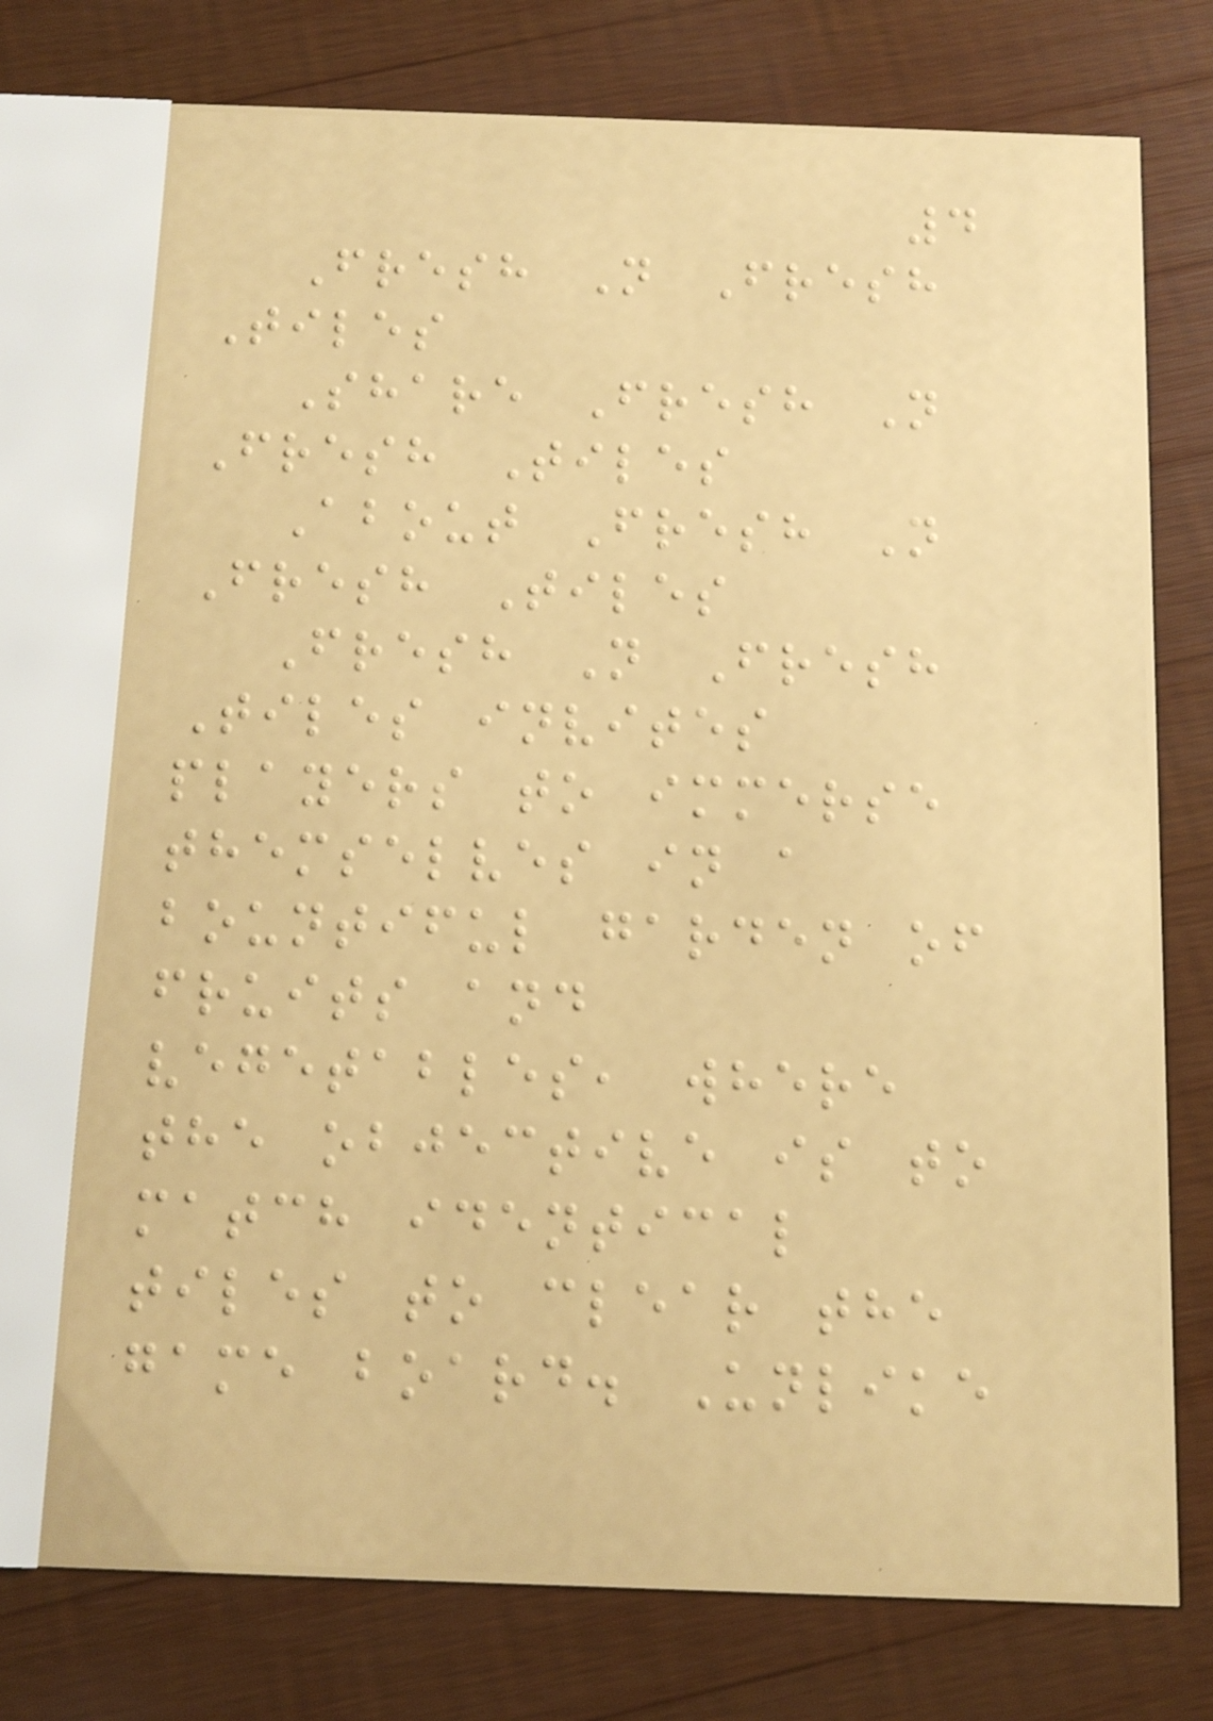4
Fresh N Fresh
Tiles
Share Fresh N
Fresh Tiles
About Fresh N
Fresh Tiles
Fresh N Fresh
Tiles invites
players to immerse
themselves in a
bountiful garden of
fruits and
vegetables, where
the objective is to
match identical
tiles to clear the
game board. Unlike
